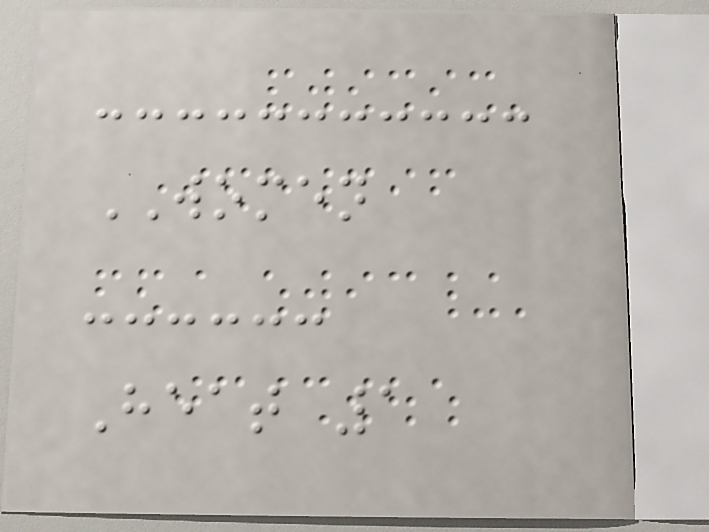WOMEN
Heat 1
